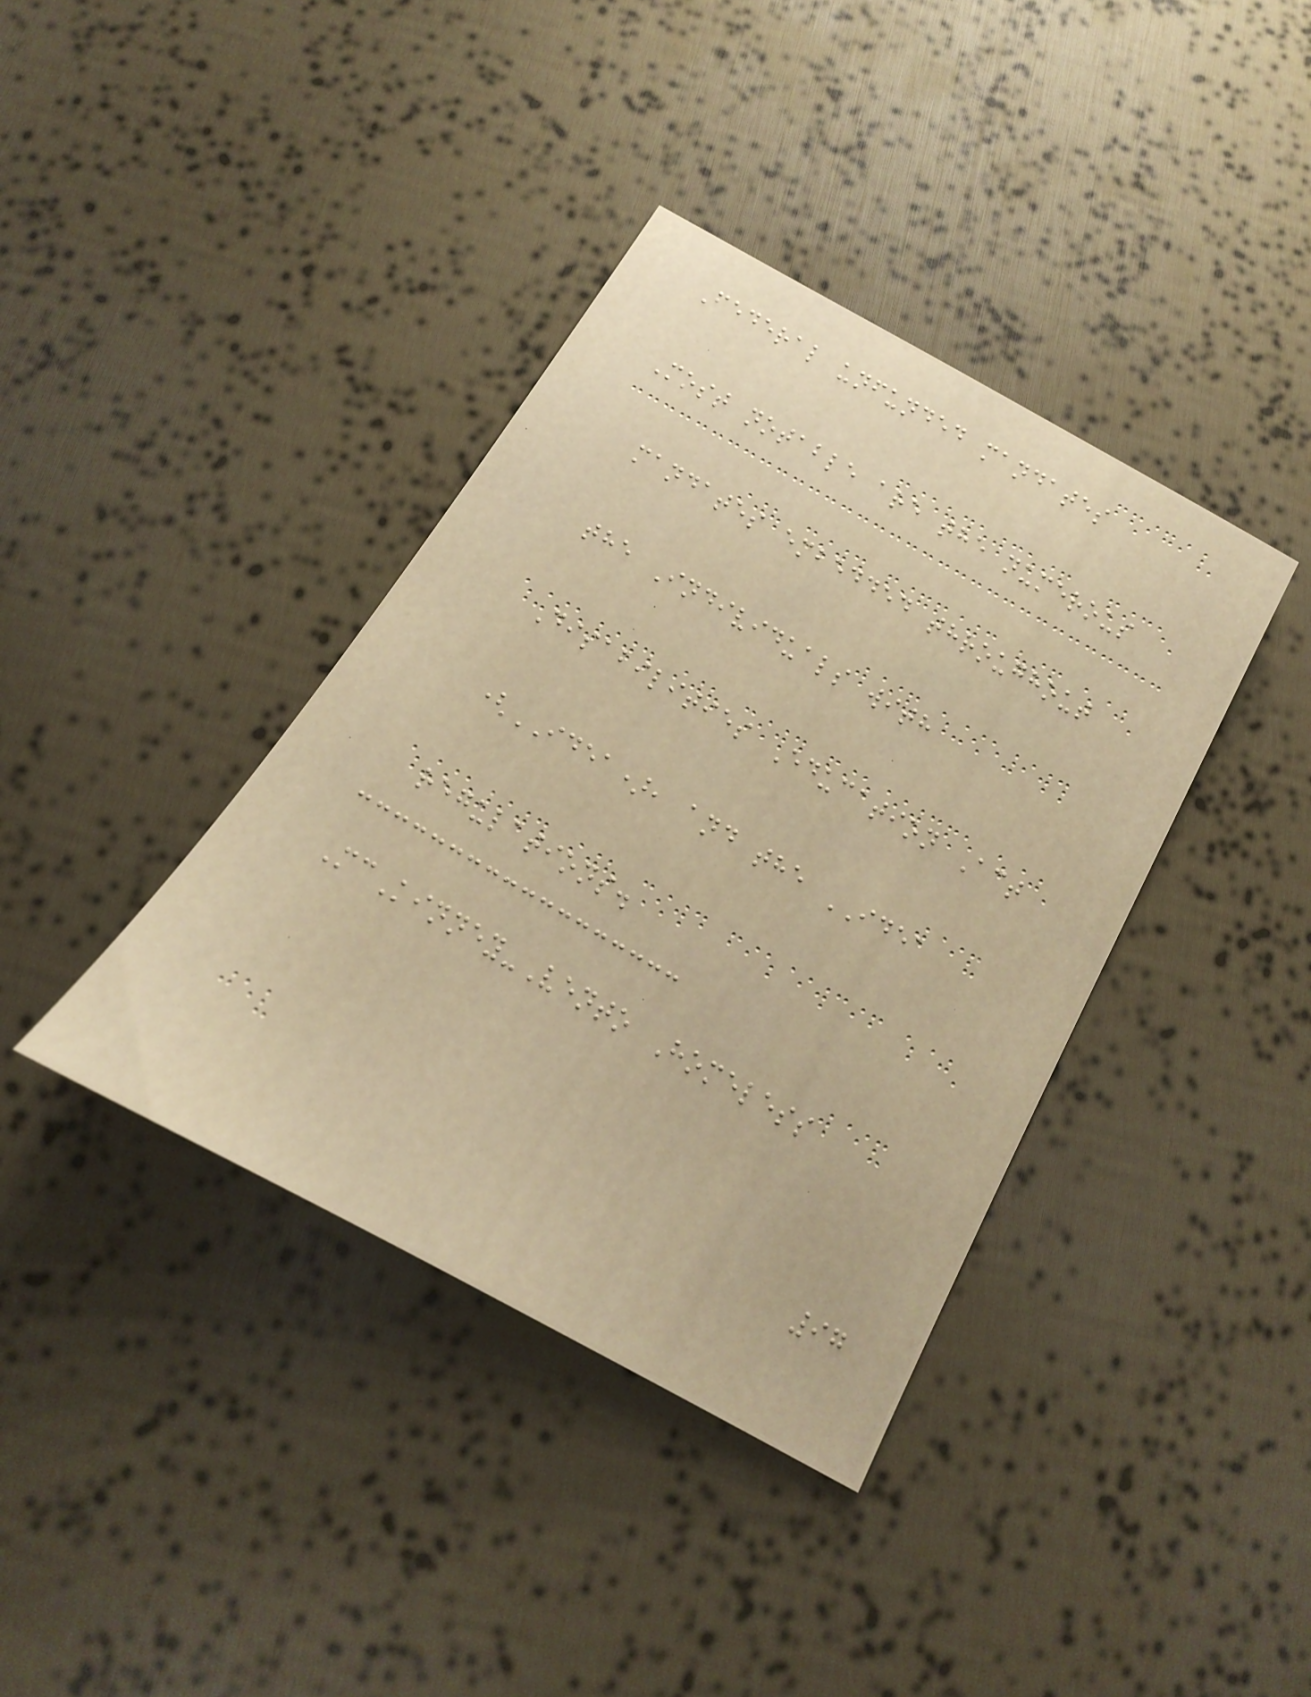Federal unfunded mandates
Most notable are the numerous
mandates embedded throughout
the Individuals with
Disabilities Education Act
(IDEA), and the IDEA
regulations.
McKinney-Vento Homeless
97
